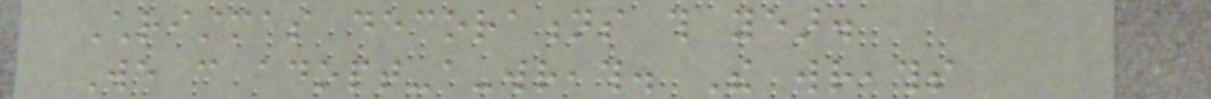Christmas decorations this year.
We can adopt-a-wreath. The wreaths
